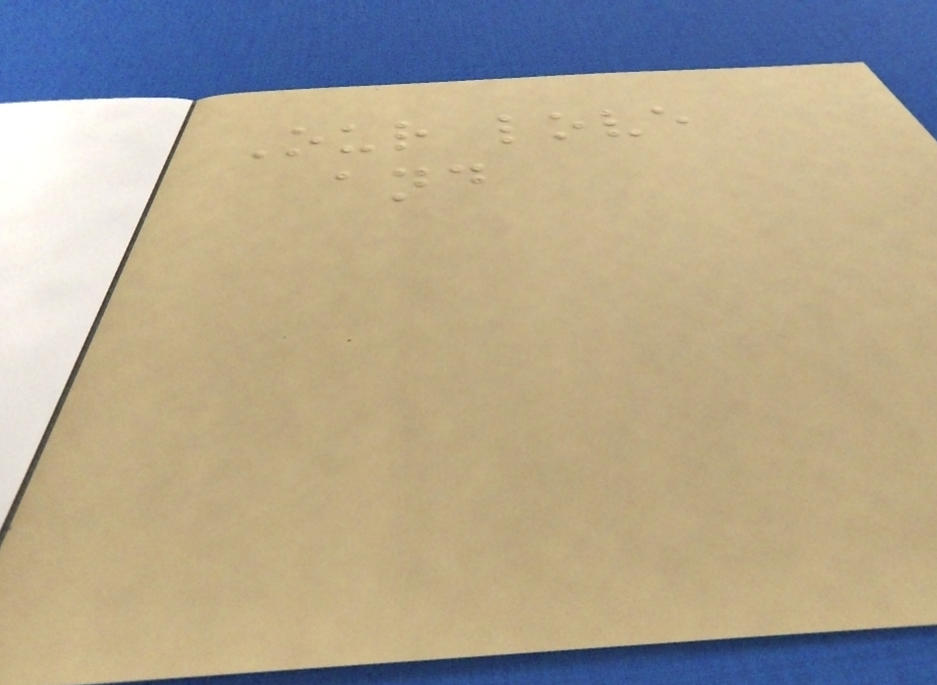Our love
and
